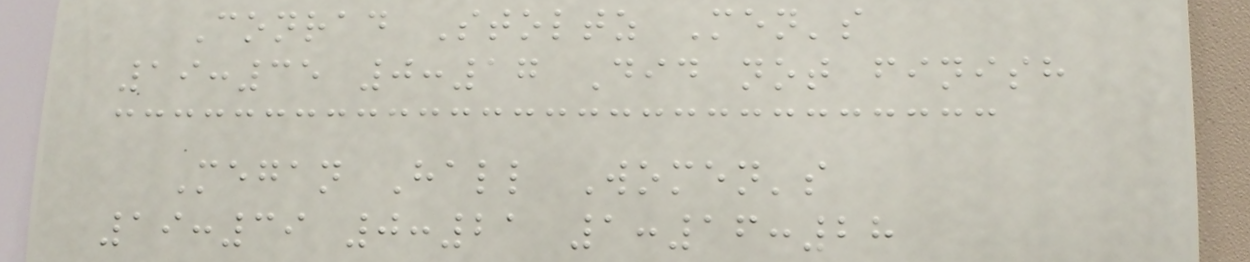Conrad Stoltz Men's
19:35 0:17 Did not finish
Megan Hall Women's
19:39 0:21 1:16:28
